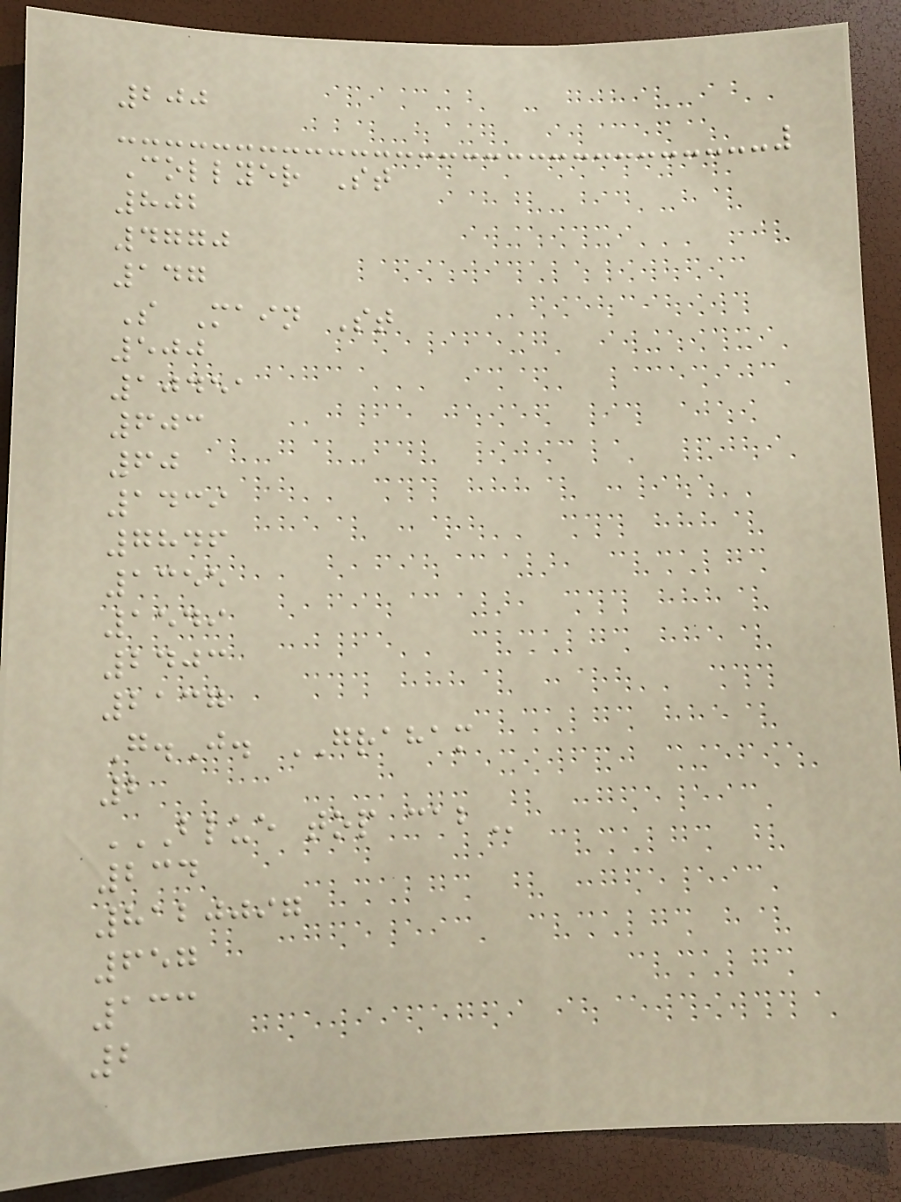200
Collyer St
802
4770
147
S Main St
500
10451
603
60
1439
7846
1355
1549
2403
2137
G.J. GRAHAM
2
BLUE TOP CAB
234
8120097
657
133
2
